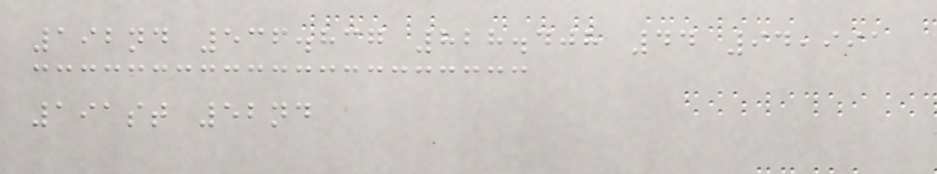192nd 536.837 828.408 44 94,991
191st 52nd
